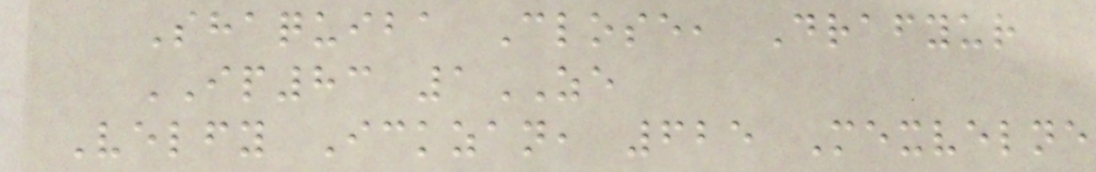Shaquiba Close, Drafyur
IP83 1ZE
Velfy Ickzan, 625 Mexvelne
